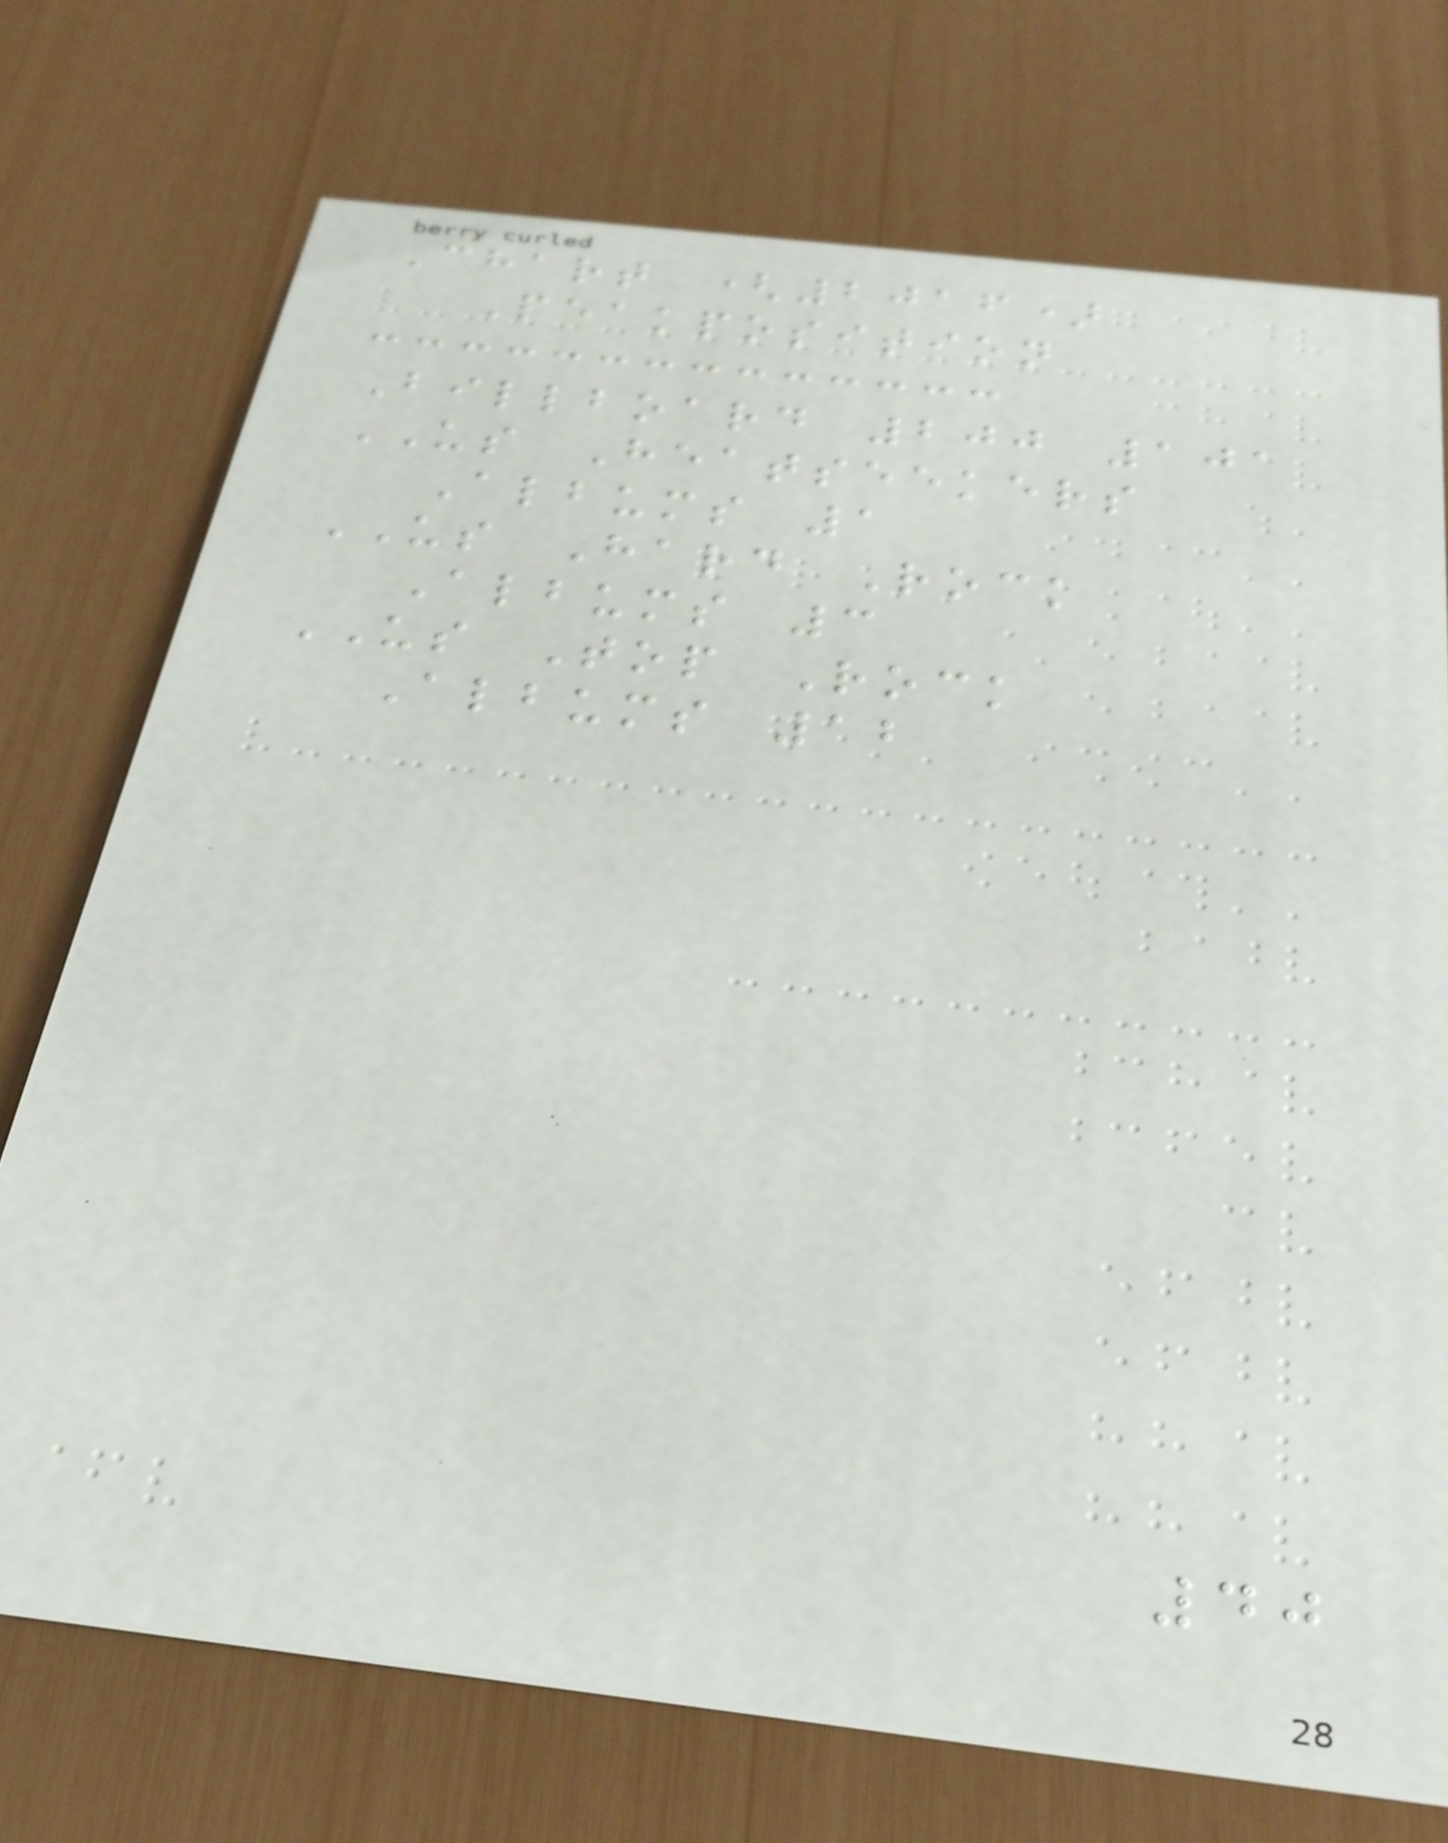Chart (2016)
Peakposition
Billboard 200 101
US Heatseekers
Albums 1
US Hard Rock
Albums 3
US Top Rock
Albums 12
40
